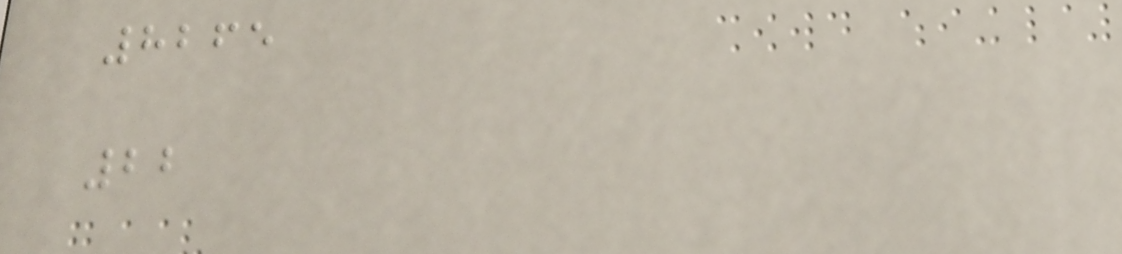8265
22
